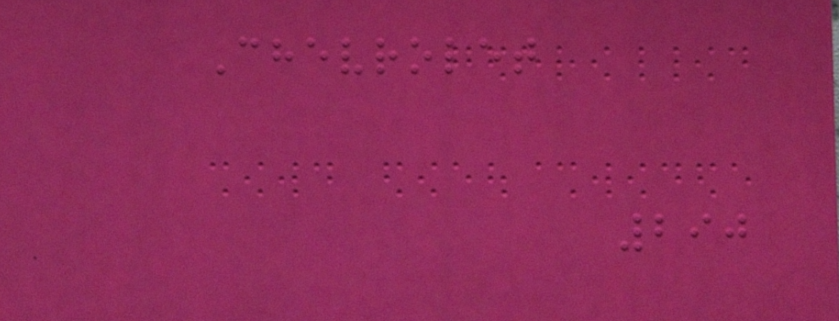Chevrolet
290
